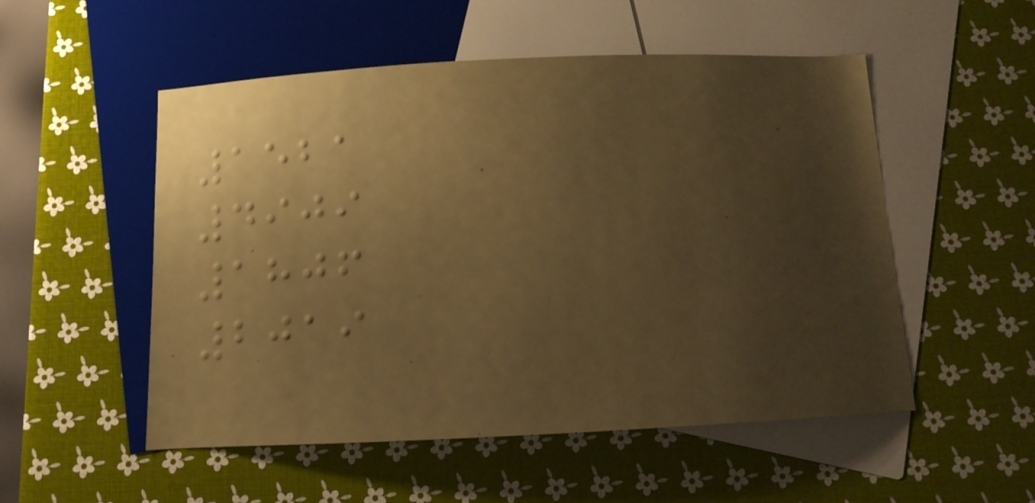1521
4909
1806
2019
